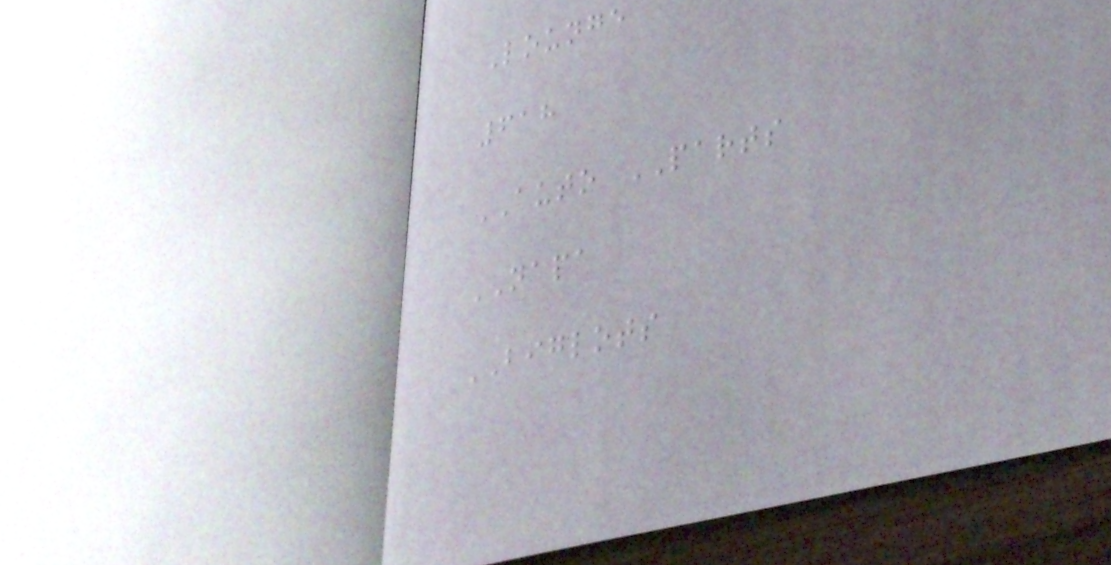Lounge
618
AUTO PARTS
NAPA
BIGLOTS
